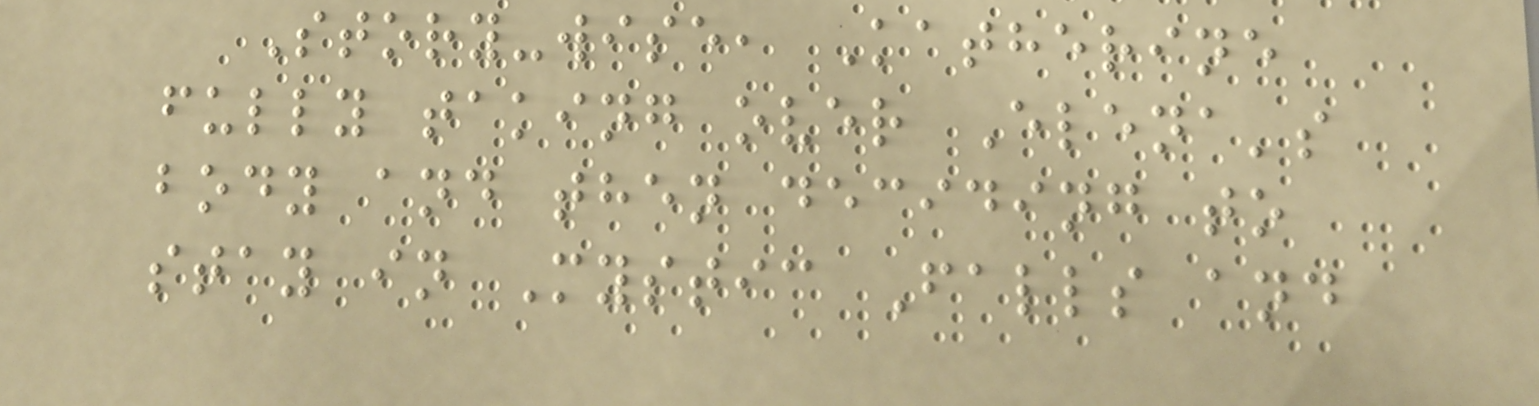Story-wise, Katherine
fully taking over Elena's
body and then deciding to
stay in Mystic Falls and
